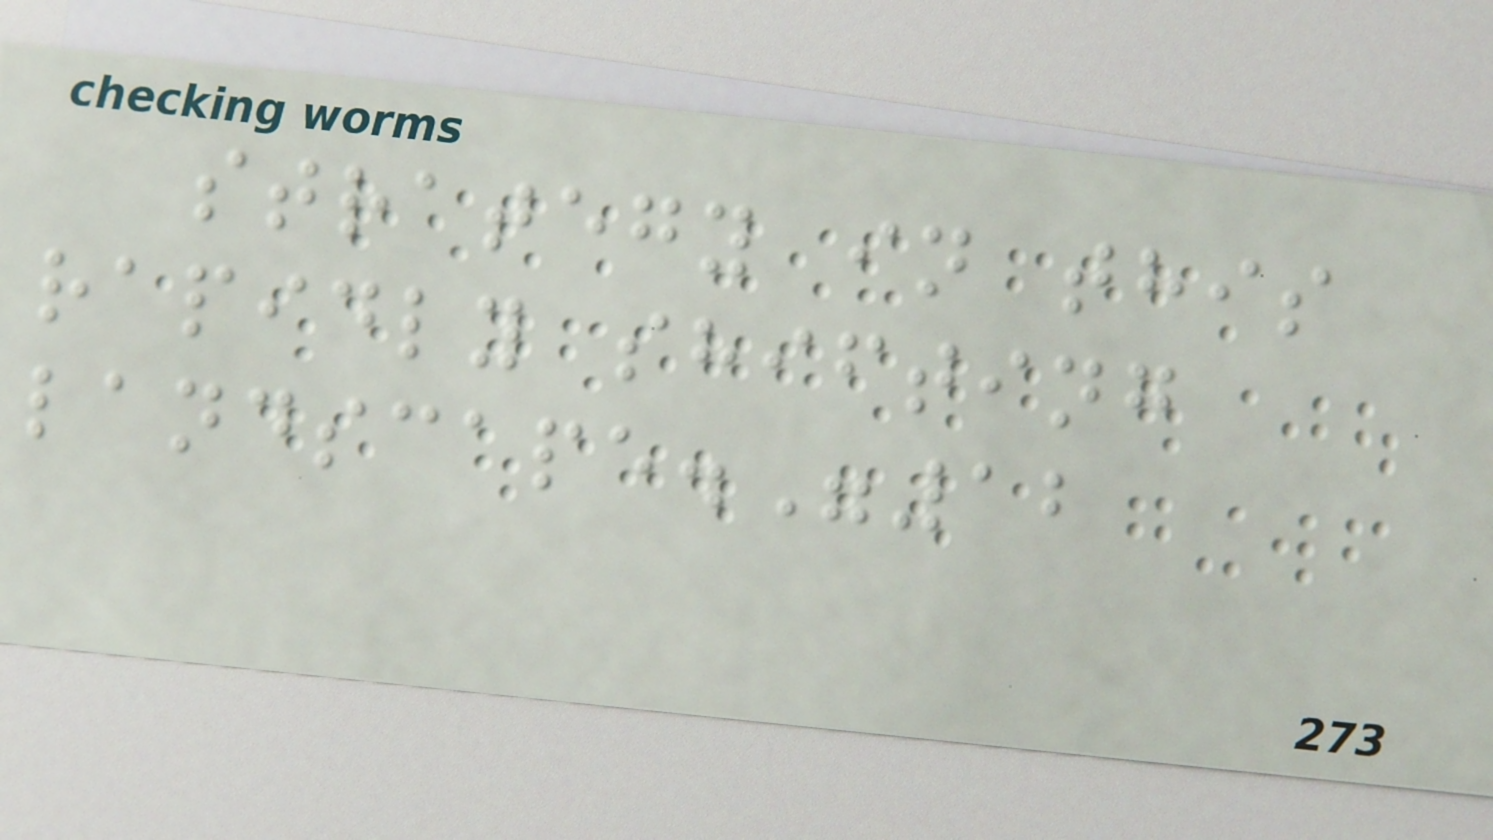strategy in this
rapidly shifting
landscape."12
